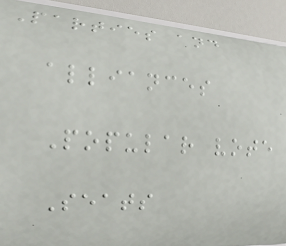Parties and
alliances
Popular vote
Seats
